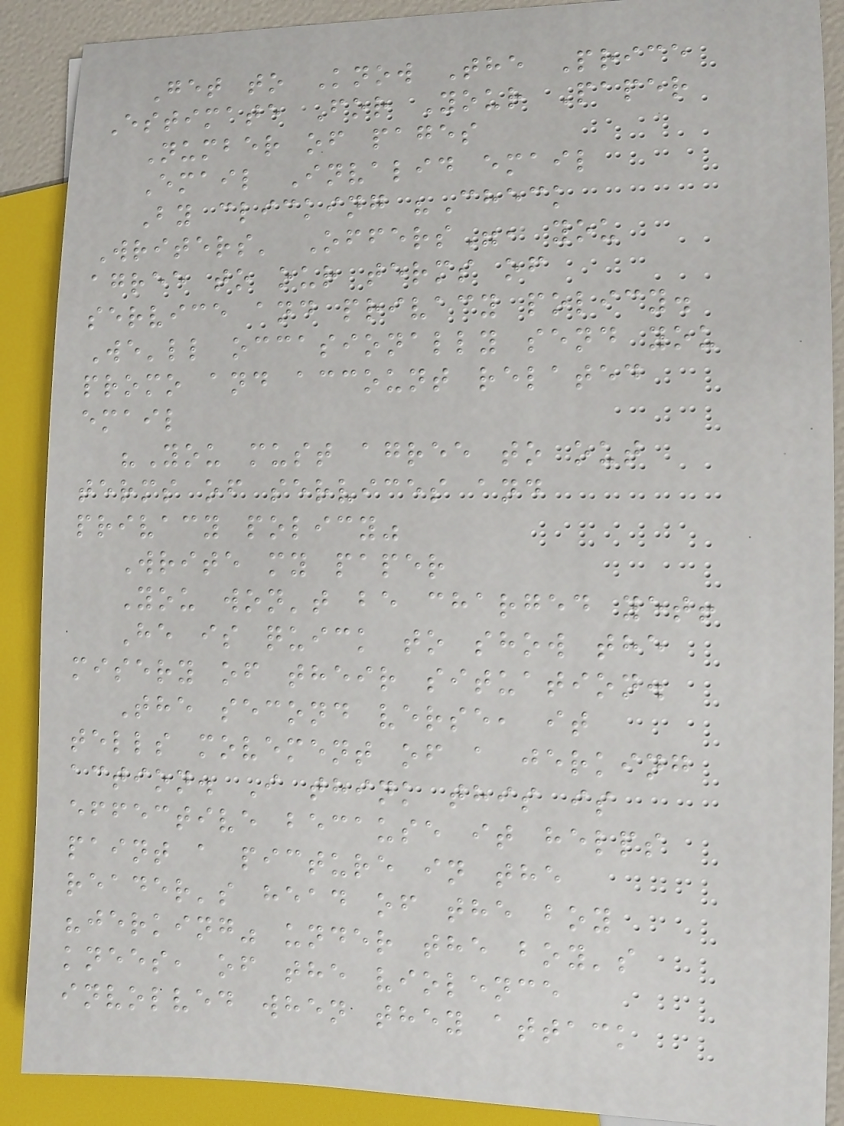Get to Know The Price
Estimate For Your Paper
Number of pages
Email Invalid email
By clicking "Check
Writers' Offers", you
agree to our terms of
service and privacy policy.
We'll occasionally send you
promo and account related
email
"You must agree to out
terms of services and
privacy policy"
Write my paper
You won't be charged yet!
He is quick to show the
misery of their situation.
The second verse, it
tells movement of a jerking
action. I think this is
effective because it helps
paint a picture in the
reader's head of the boy
"jerking" under the boy's
knees, of the violence
involved when they attack
